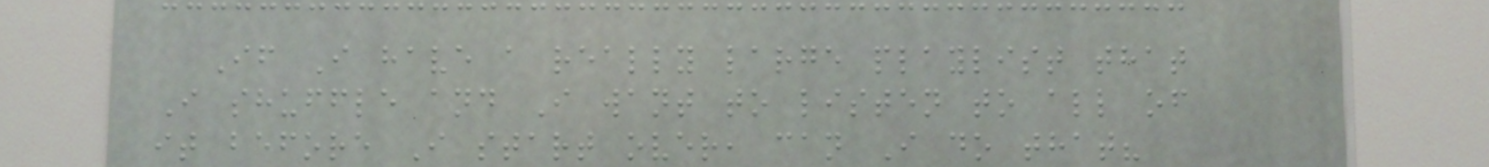If I have a really large playlist that
I shuffle and I want to listen to all of
it before I start over, can I do that?
